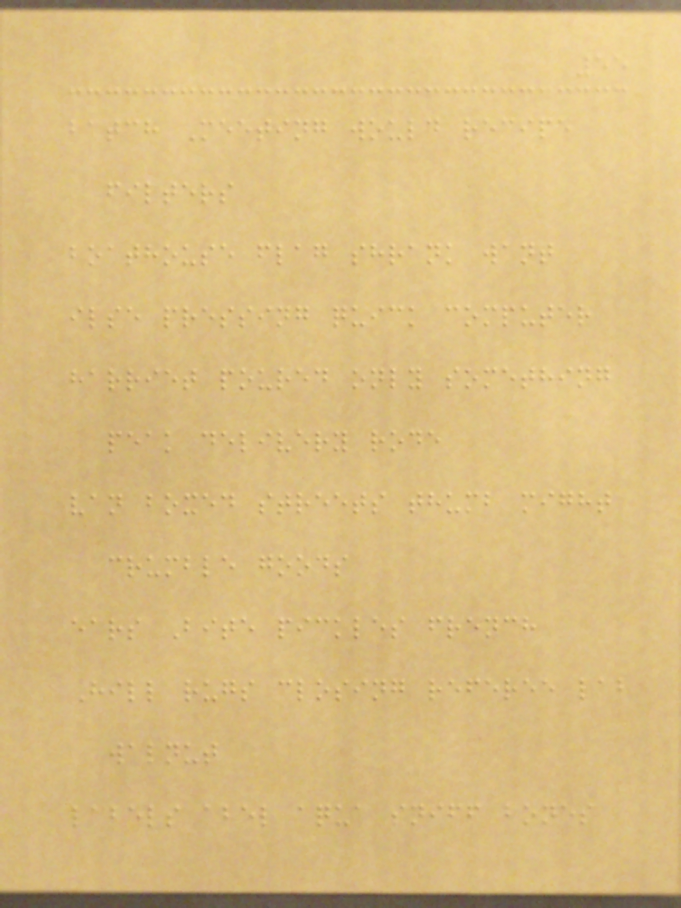55
batch Meeting would recipe
filters
boathouse flag shrank want
ilse pressing quick computer
harriet poured only something
peak delivery rode
van boxed streets thumb might
crumble goods
ears Bite pickles french
Hill rugs closing referee lab
walnut
labels abel aqua sniff bones
